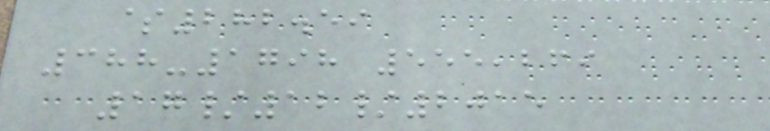$282.59
388-1798 555,269
17/12/2015
